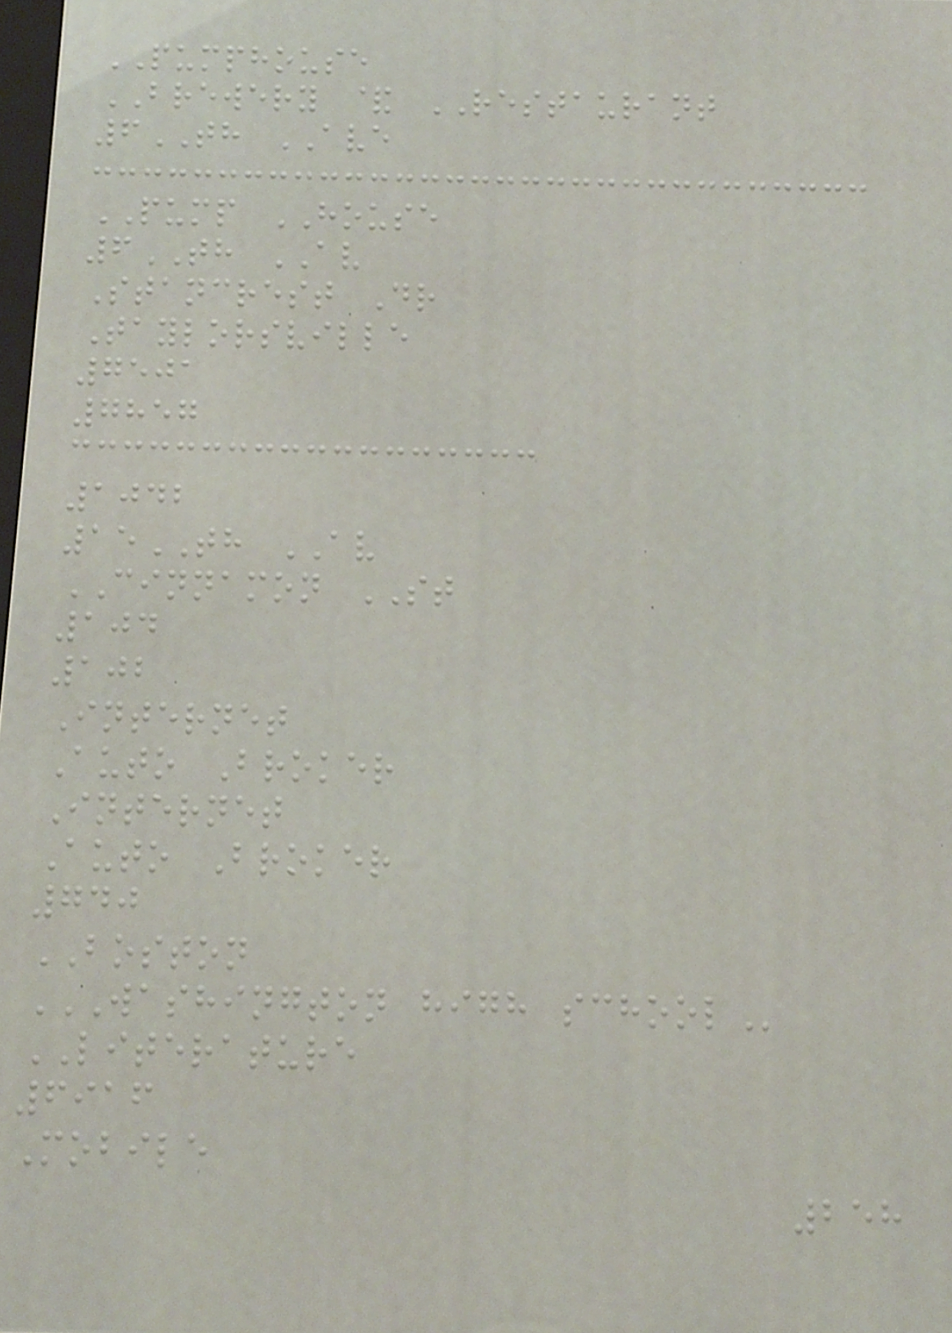PUMPHOUSE
BREWERY & RESTAURANT
6TH AVE
PUMP HOUSE
6TH AV
Stancrest Dr
Taylorsville
7501
7857
1042
15TH AV
CINNAMON ST
104
102
Internet
Auto Broker
Internet
Auto Broker
740
BOSTON
WASHINGTON HIGH SCHOOL
LITERATURE
6916
Mobile
258
